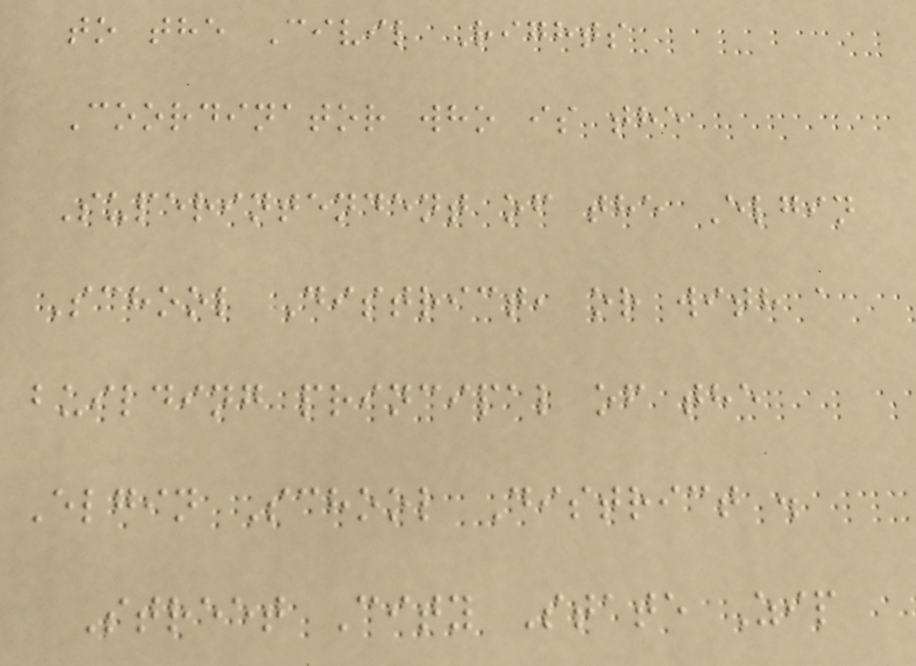to the Civil Rights
Coordinator who is the
Superintendent of the Elgin
School District, or with a
building principal of the
Elgin School District .
Street City State Zip
